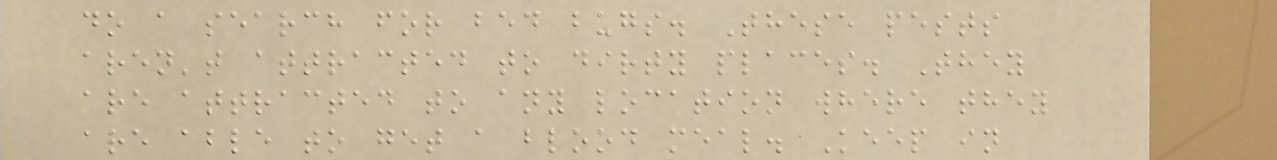do a search for bed bugs. These pests
aren't attracted to dirty places. They
are attracted to any location where they
are able to get a blood meal. Keep in
